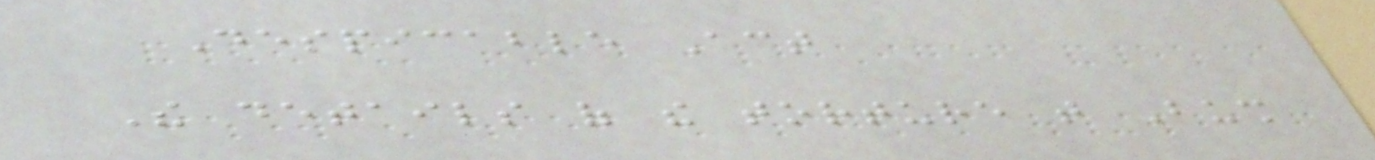Despicable Act
The details of the torture that Bush
